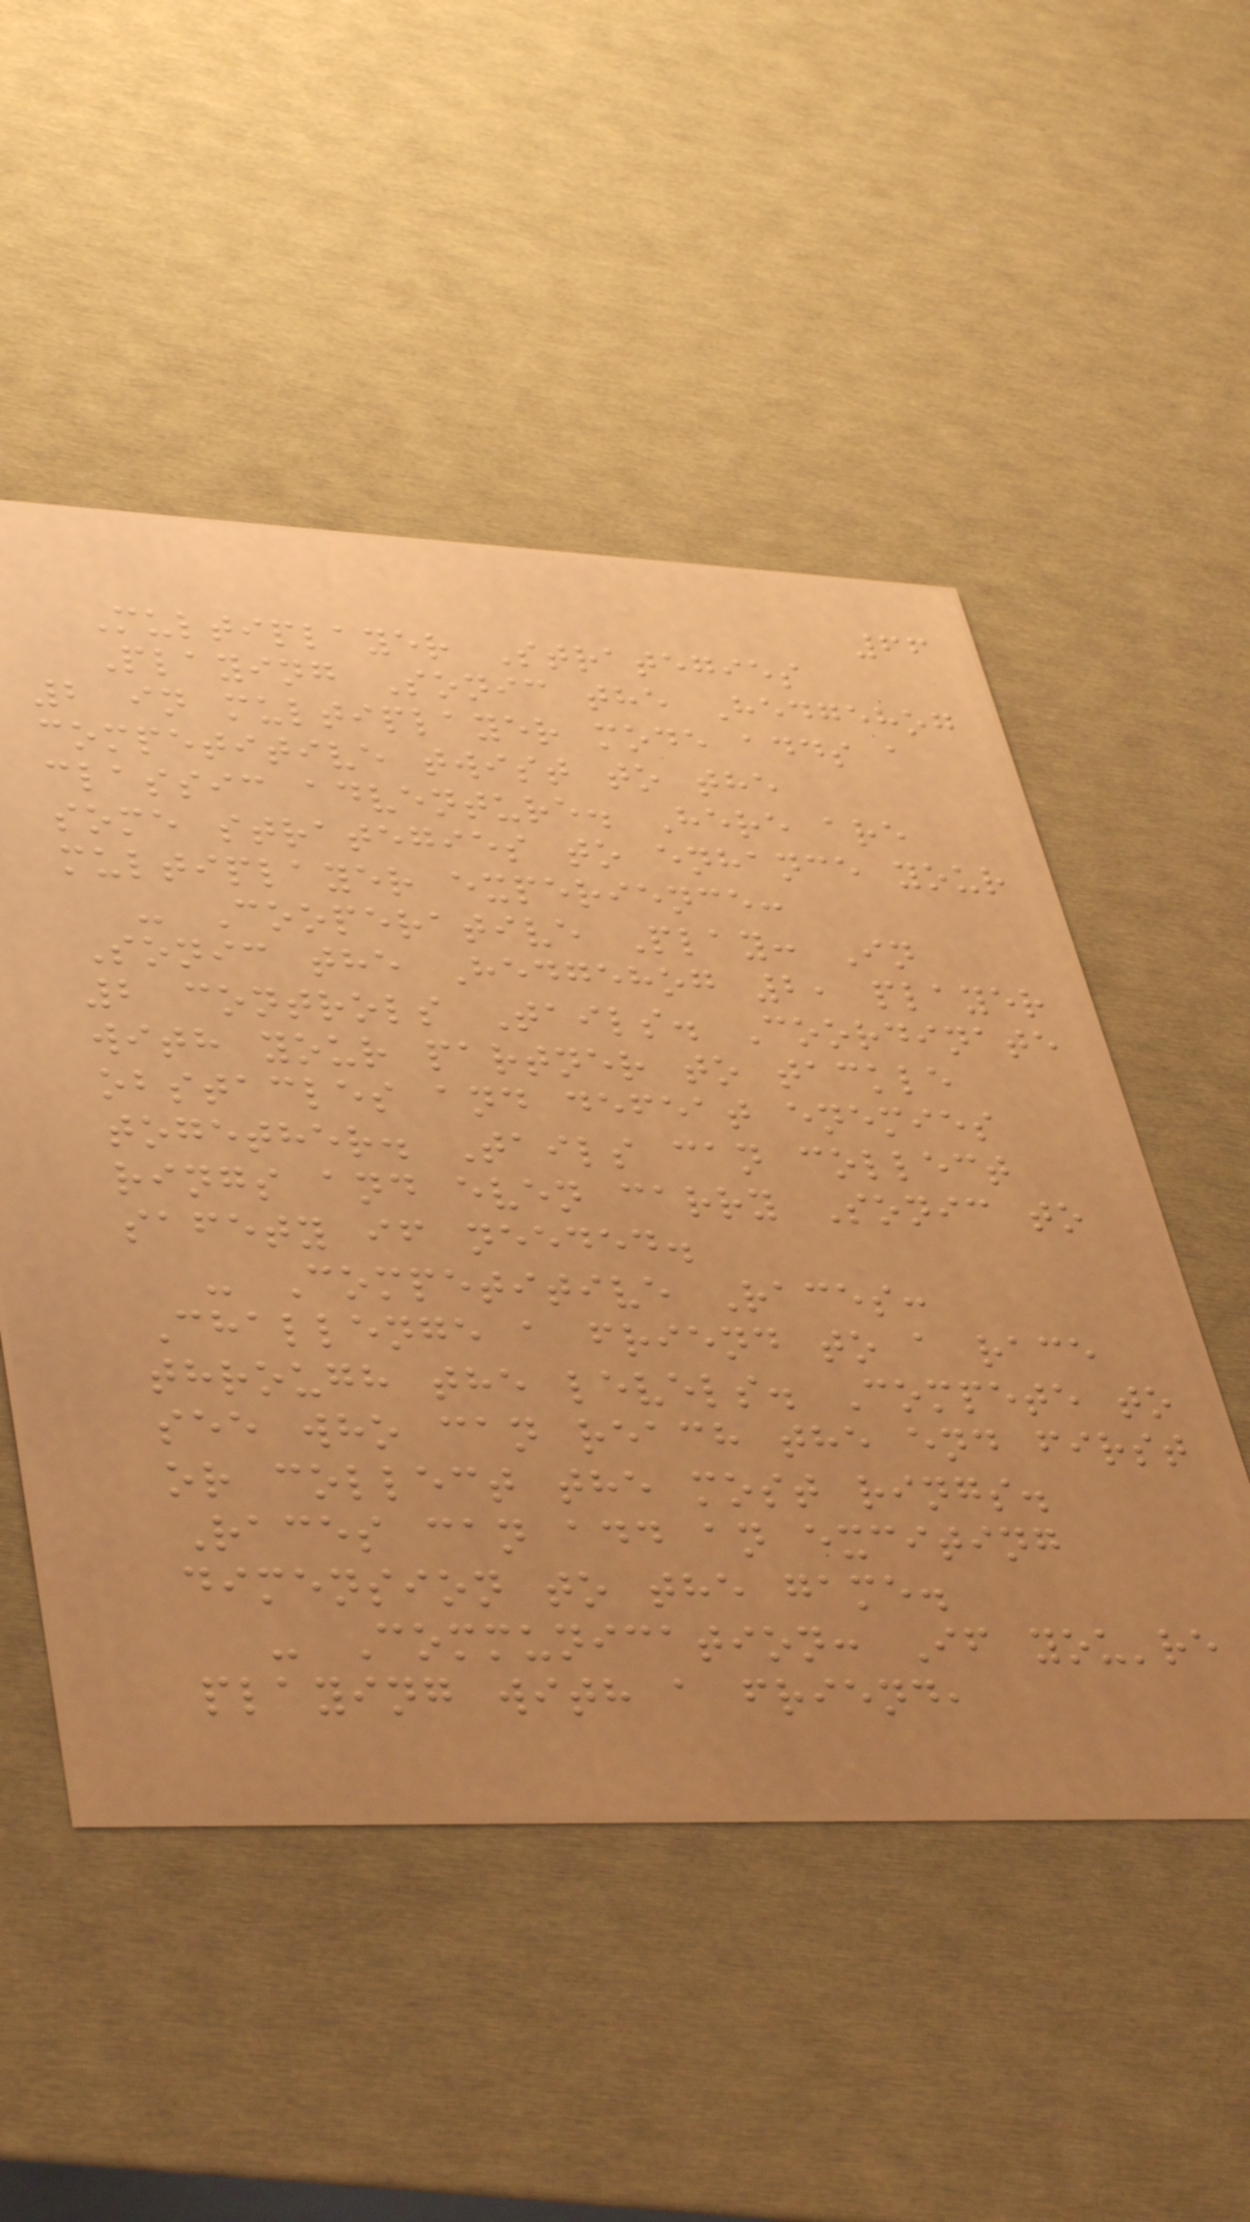66
Multiplayer Strategies
Playing Sonic the Hedgehog
2 in multiplayer mode adds a
competitive twist to the
classic adventure. Here are
some strategies to enhance your
multiplayer experience:
- Cooperative Play: In
Sonic the Hedgehog 2, player
2 controls Tails. Coordinate
with your partner to tackle
obstacles and defeat enemies
together. Tails can collect
rings and even carry Sonic to
safety if needed.
- Competitive Races:
Challenge a friend to a race
through the levels. Compete to
see who can reach the end first
or collect the most rings.
Races can add an exciting
dimension to the game.
- Communication: If you're
playing with a friend,
